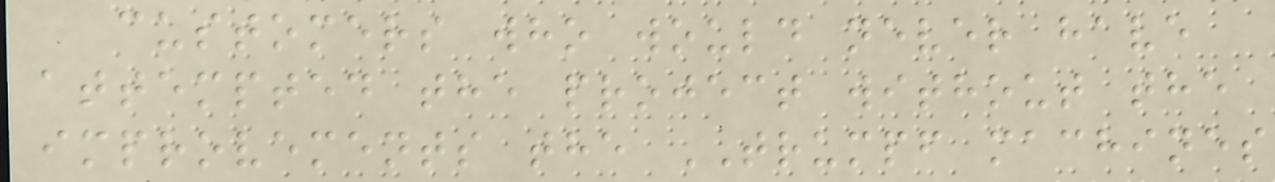customers who would never have
attempted the project without the
improvements the TRUMPF machines
